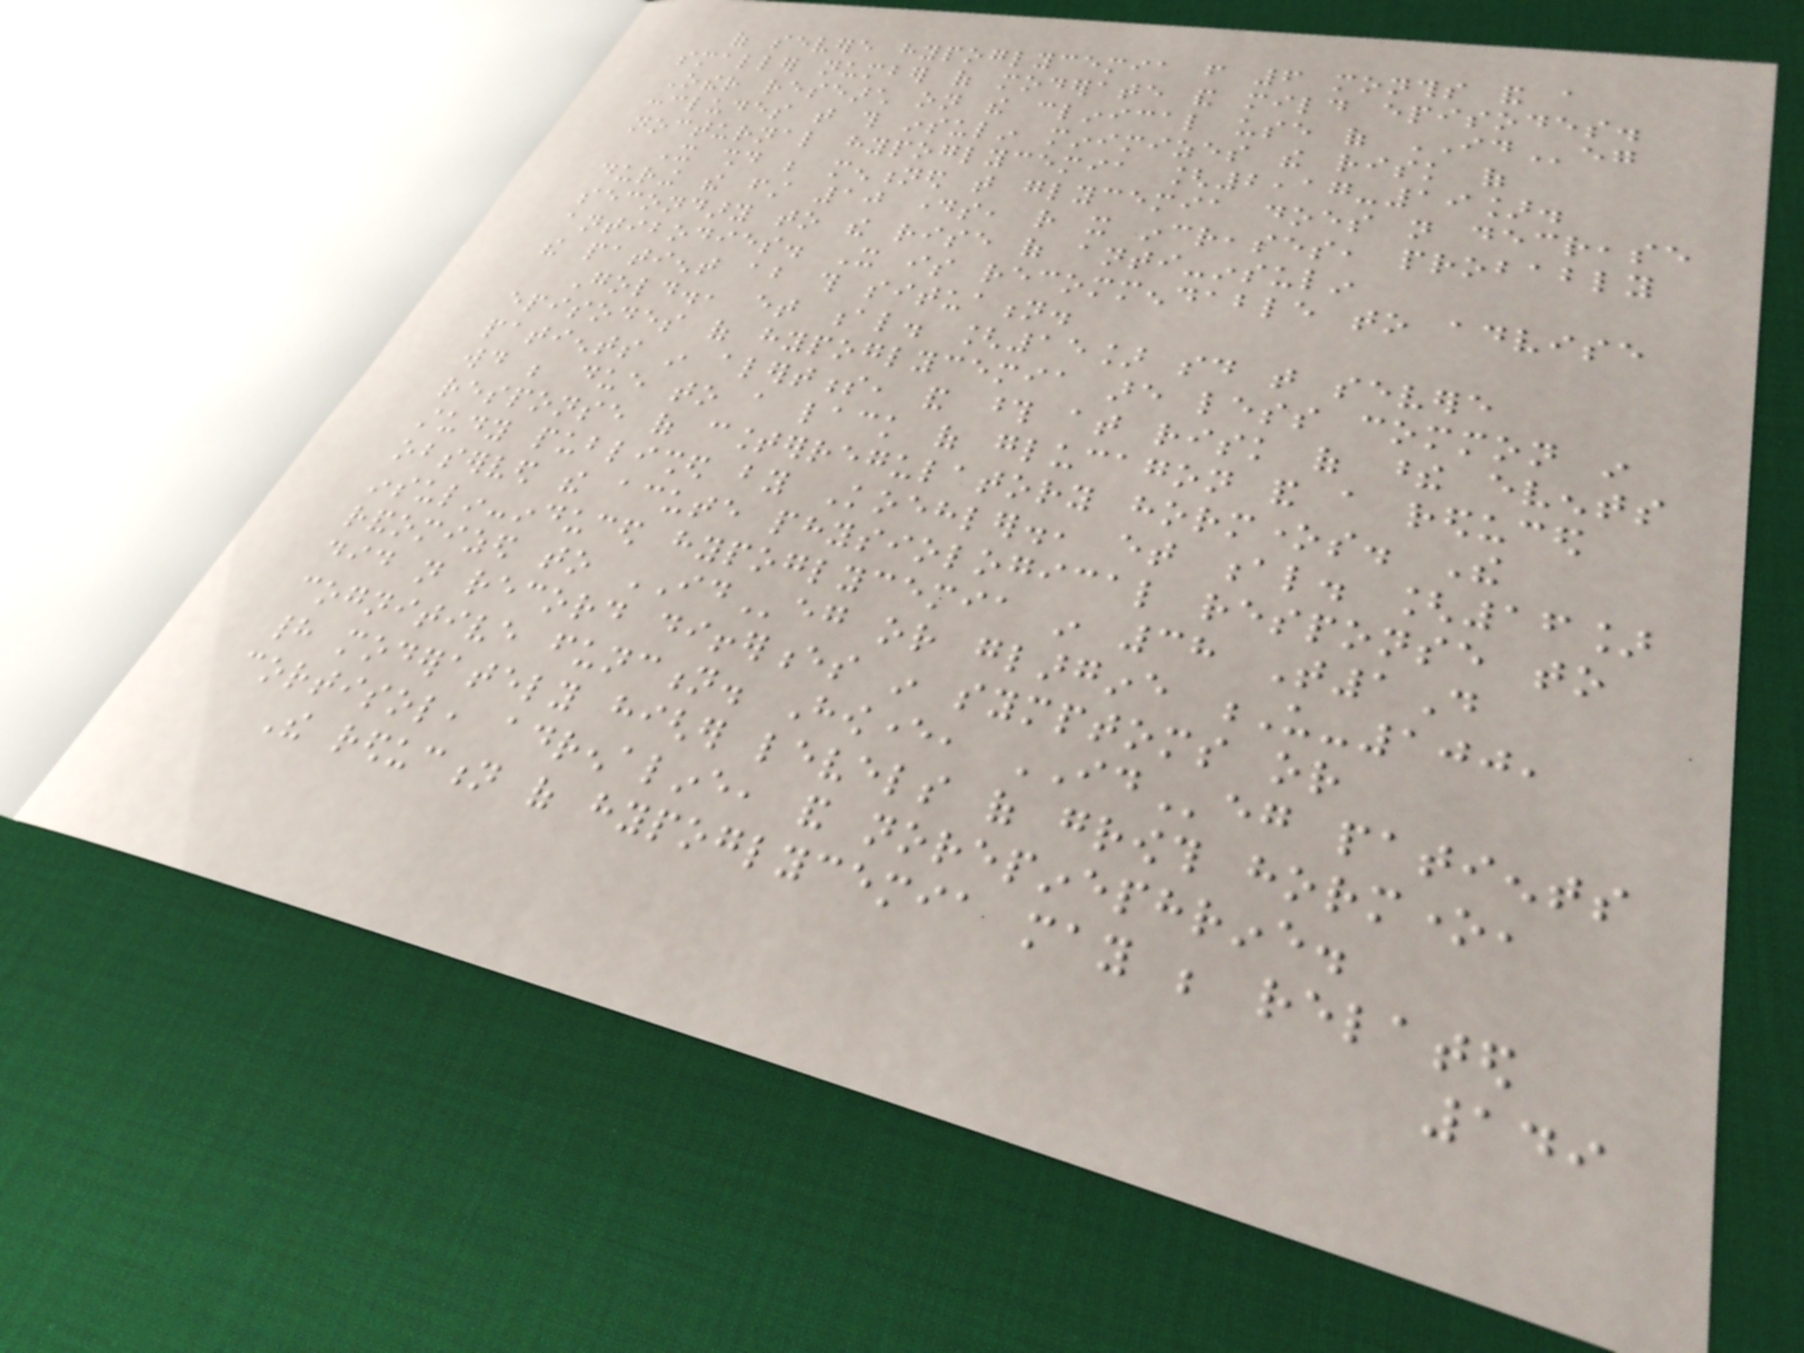of severe hypoglycemia from 6 months and a
smaller number of moderate and mild episodes.
Other research on the clinical use of IDeg
concludes that this insulin minimizes the risk of
nocturnal hypoglycemia [2,17-19].
It should be mentioned that glycemia does not decrease
during the first 10 days, rather it increases, probably
secondary to the rise of anti-insulin
antibodies. It is recommendable to advise
the patient about this situation.
Gold., et al. [15] said that severe
episodes of hypoglycemia are less common in
patients in alertness, and those at risk of these events
would be due to a lack of glucagon and a reduced
response of counterregulatory hormones. The
study published by Koehler., et al. [16]
observed the acute physiological response to
insulin-induced hypoglycemia in 38 T1D
randomized to IDeg or glargine U-100,
did not record differences in symptoms or
cognitive function. However, IDeg patients
had moderately higher levels of growth hormone,
cortisol, adrenaline, and norepinephrine.
The reduction of hypoglycemia may be related
149
